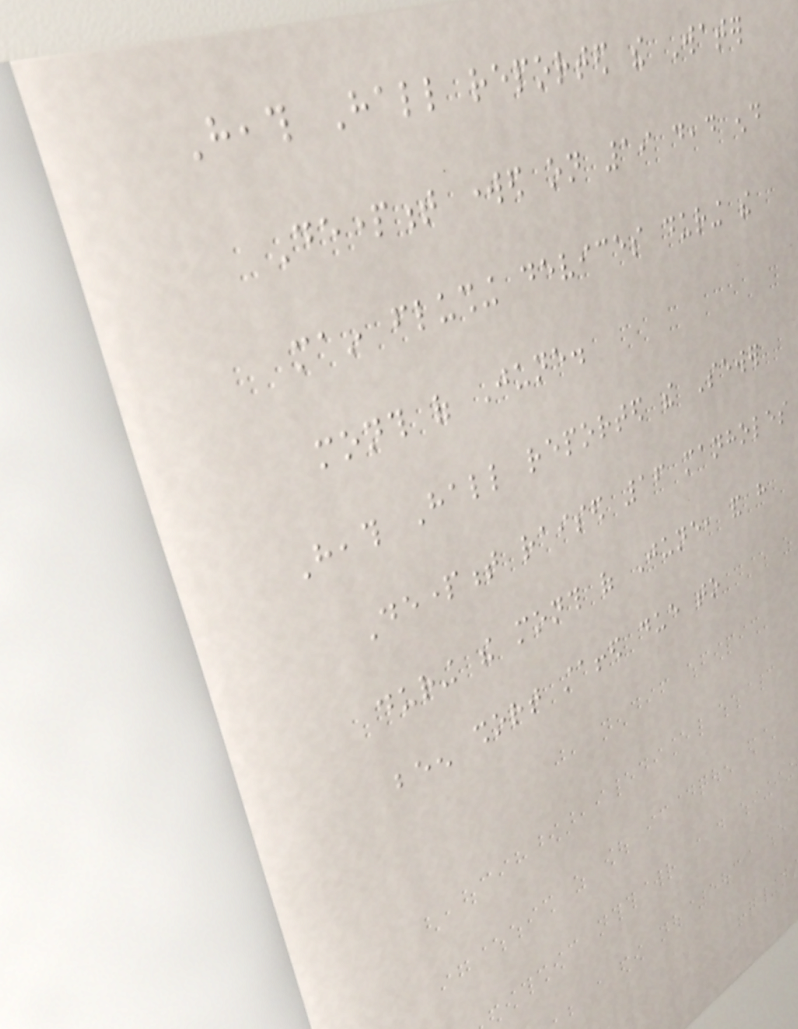Heath Hall reported the Water
Department worked on 19 dead end
main flushing devices during the
month of June.
Heath Hall reported the Sewer
Department raised 16 manholes
during the month of June, and have
been short staffed due to
